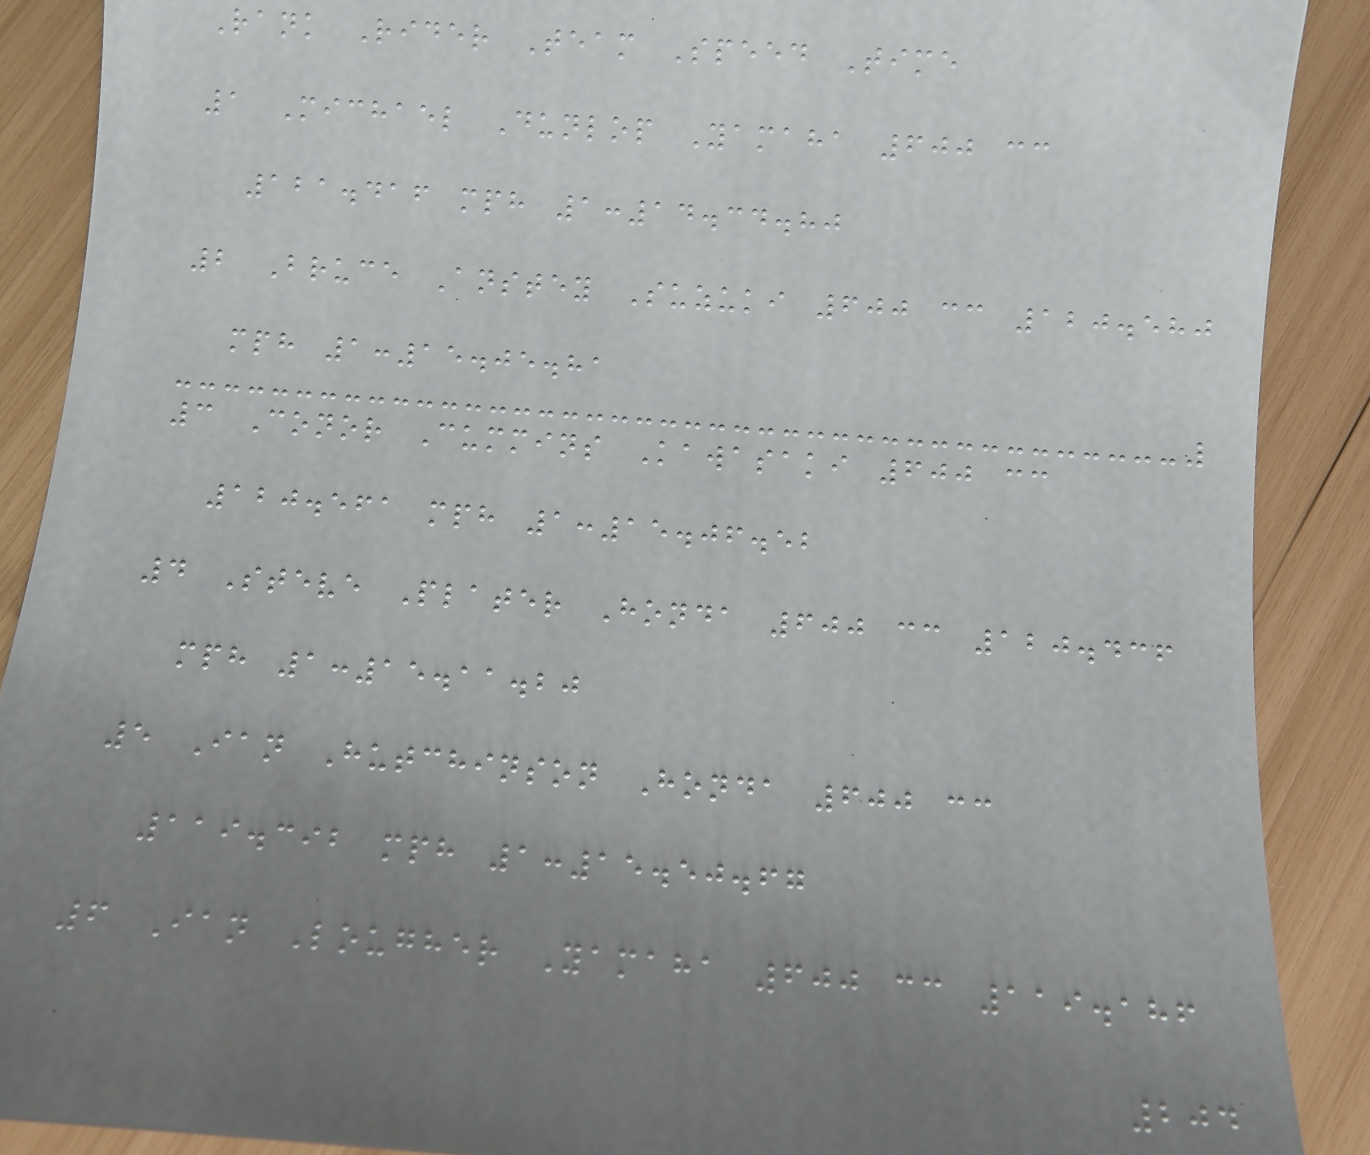Rank Rider Team Speed Time
1 Michael Dunlop Yamaha 600 cc
121.416 mph 1:14.34.80
2 Bruce Anstey Suzuki 600 cc 120.580
mph 1:15.05.81
3 Conor Cummins Kawasaki 600 cc
120.561 mph 1:15.06.52
4 Steve Plater Honda 600 cc 120.436
mph 1:15.11.20
5 Ian Hutchinson Honda 600 cc
119.392 mph 1:15.50.67
6 Ian Lougher Yamaha 600 cc 119.186
204
